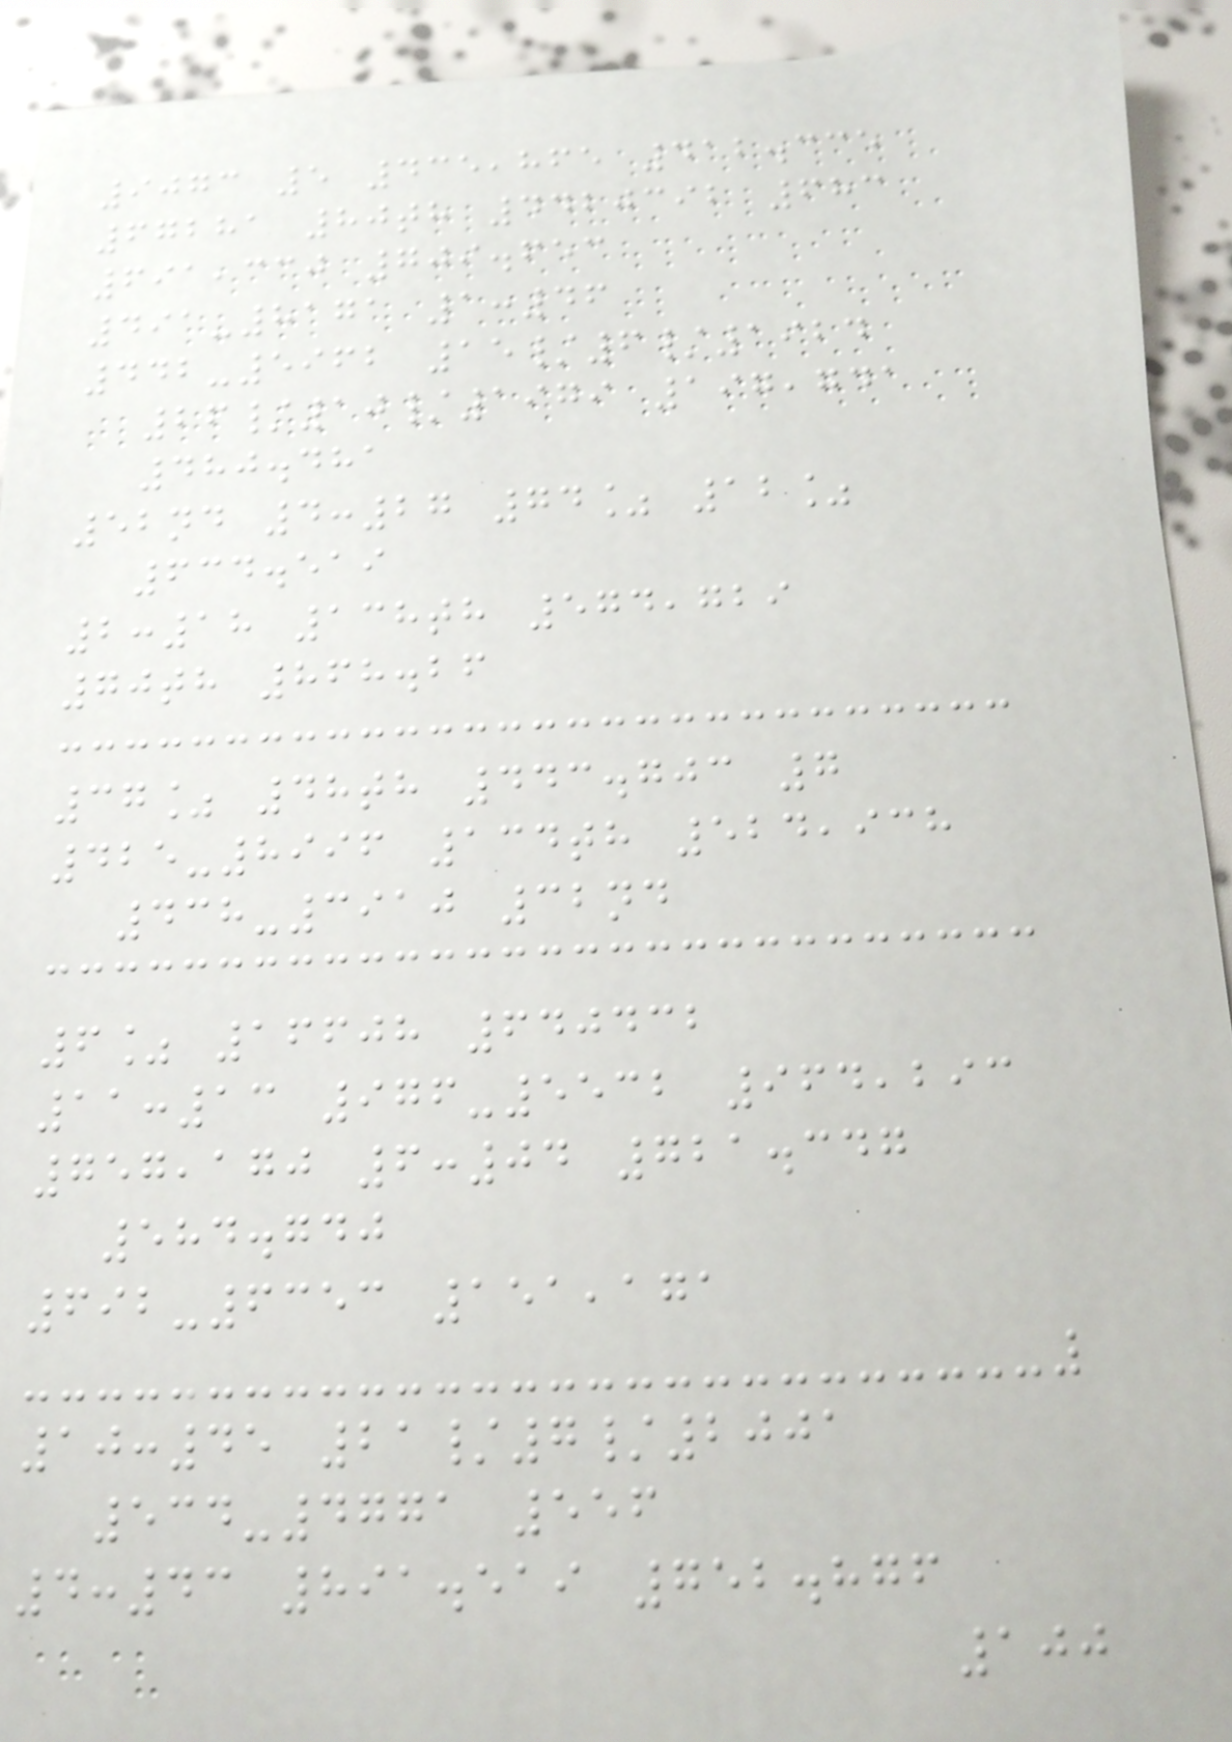9073 5 435,865 412.335
67281 80th 4420392 683
691,330 709.653
491-8171 1:46
442-5962 15/6/1924
26/10/1979 197,741
480.481
52nd 4:27 74% 12%
634.519
2:18 138th 574,729
70th 868.26
37% 48th 443.703 7
425-8996 134th 524,938
438-3910 32nd
6% 16608 640432
11:13 976-5532 964,293
757,170 6:04 721.347
584.740
692-6353 151,171
10:45 21/7/2001
534-4771 556
4:43 891.519 752.876
100
